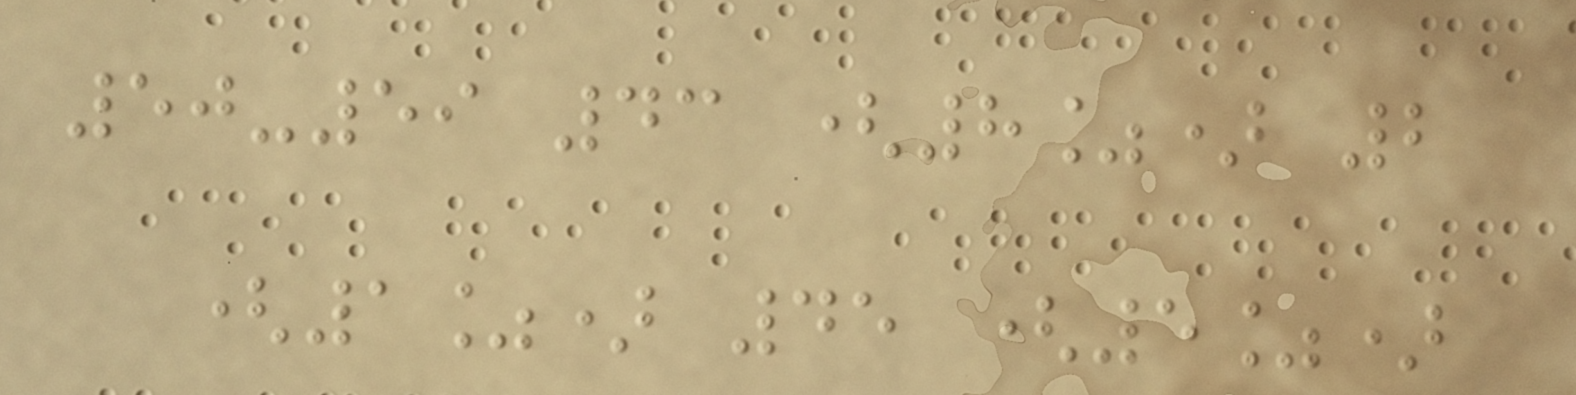50-59 43 (8%) 2
(1%) 45 (5%)
